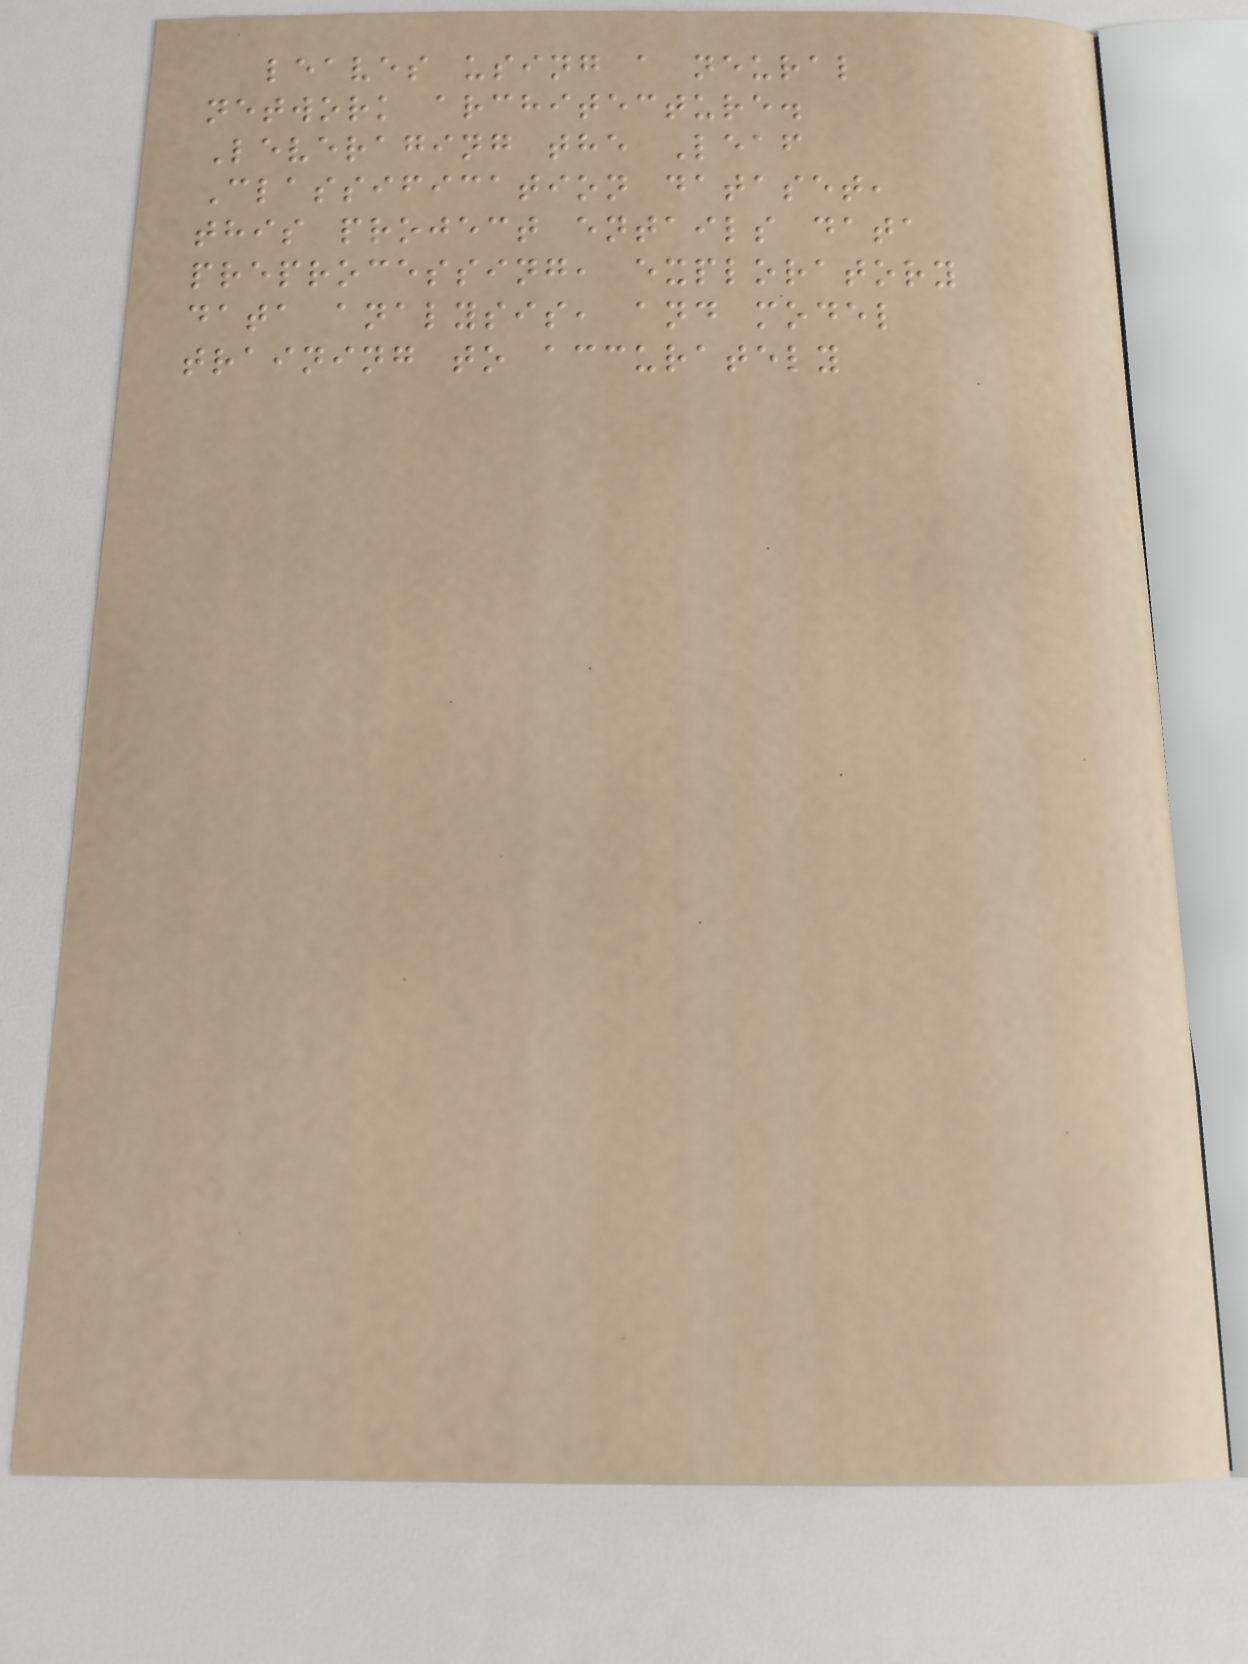leaves using a neural
network architecture.
Leveraging the Leaf
Classification dataset,
this project entails data
preprocessing, exploratory
data analysis, and model
training to accurately
